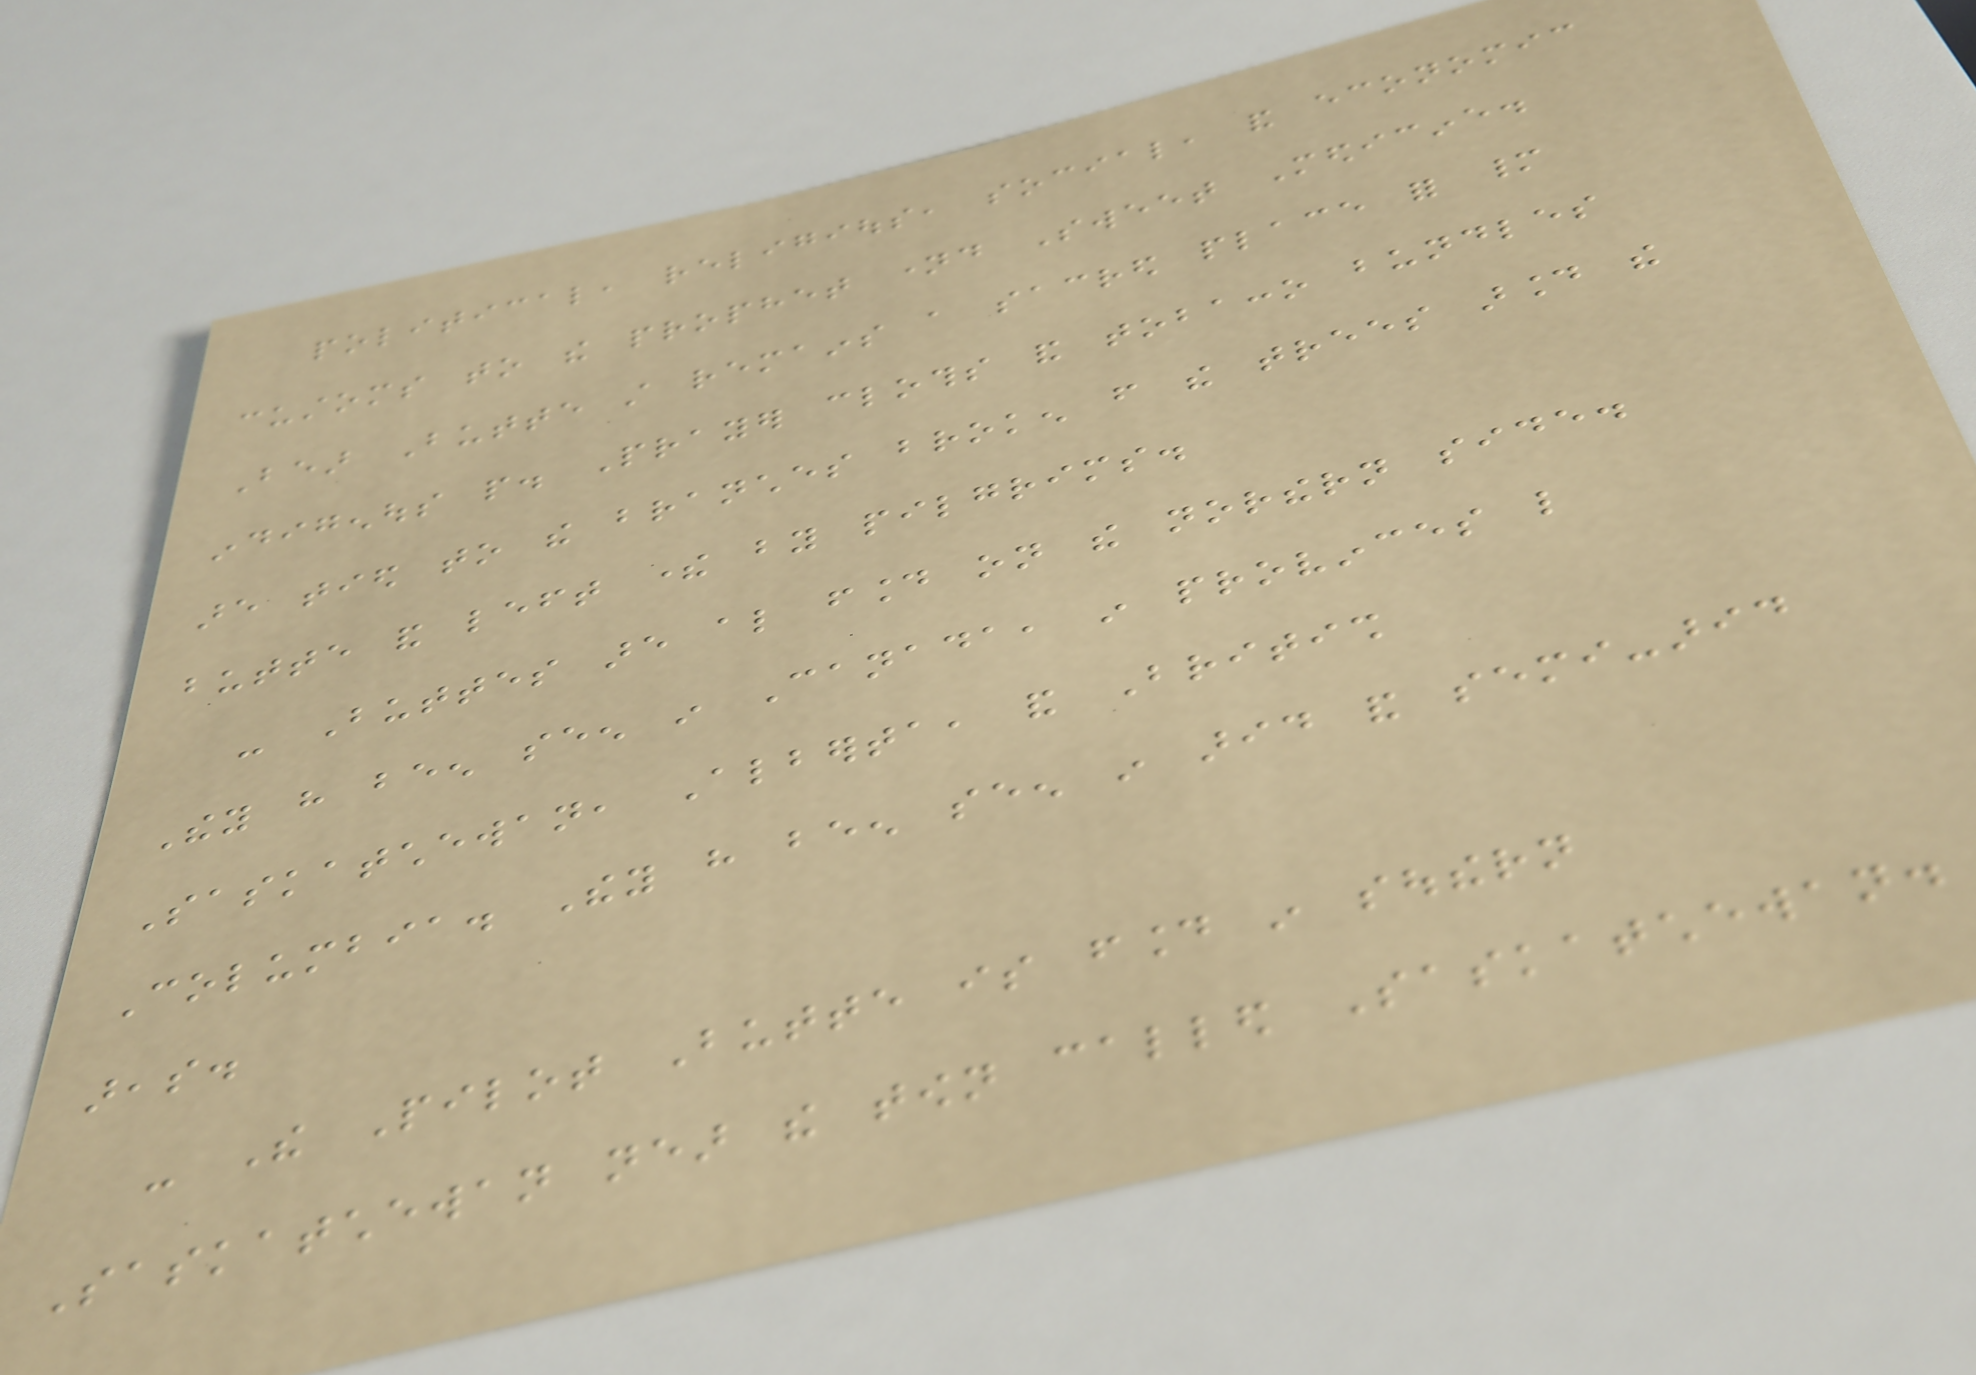political, religious, social, and economic
customs to the prophet named Sweet Medicine.
Bear Butte still remains a sacred place for many
indigenous people. Prayer cloths and tobacco bundles
are tied to the branches broken from the trees around the
butte and left there by pilgrims.
- Buttes are also found on the northern side.
They have been seen in Canada, in provinces like
Saskatchewan, Alberta, and British
Columbia. They have been seen in arid and semi-arid
areas.
- The Pilot Butte is found in southern
Saskatchewan near the town called Saskatchewan.
